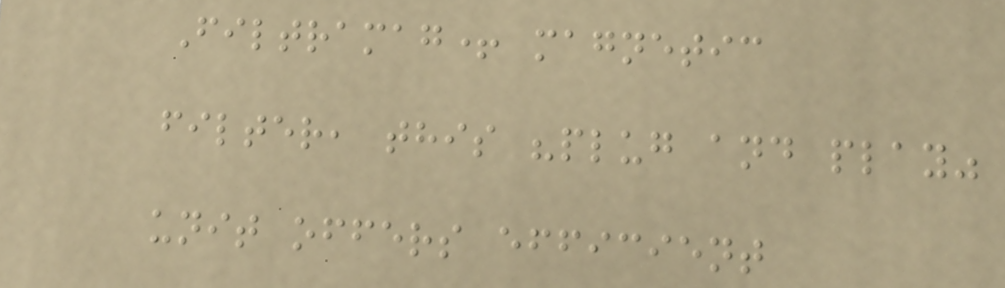Filtramag+ magnetic
filter, this "plug and play"
unit offers efficient
